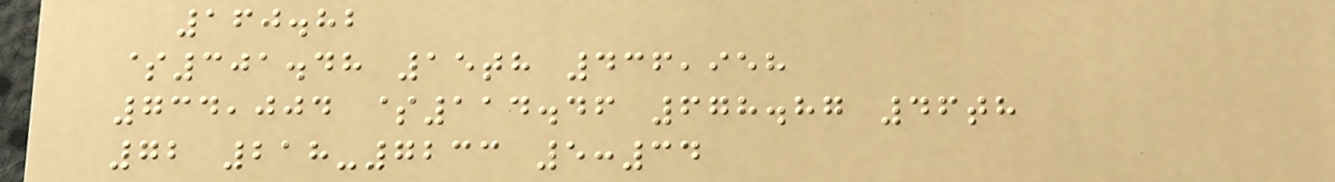160.82
$301.48 15th 436,958
734,004 $114.46 678.87 46th
72 218-7233 5:34
